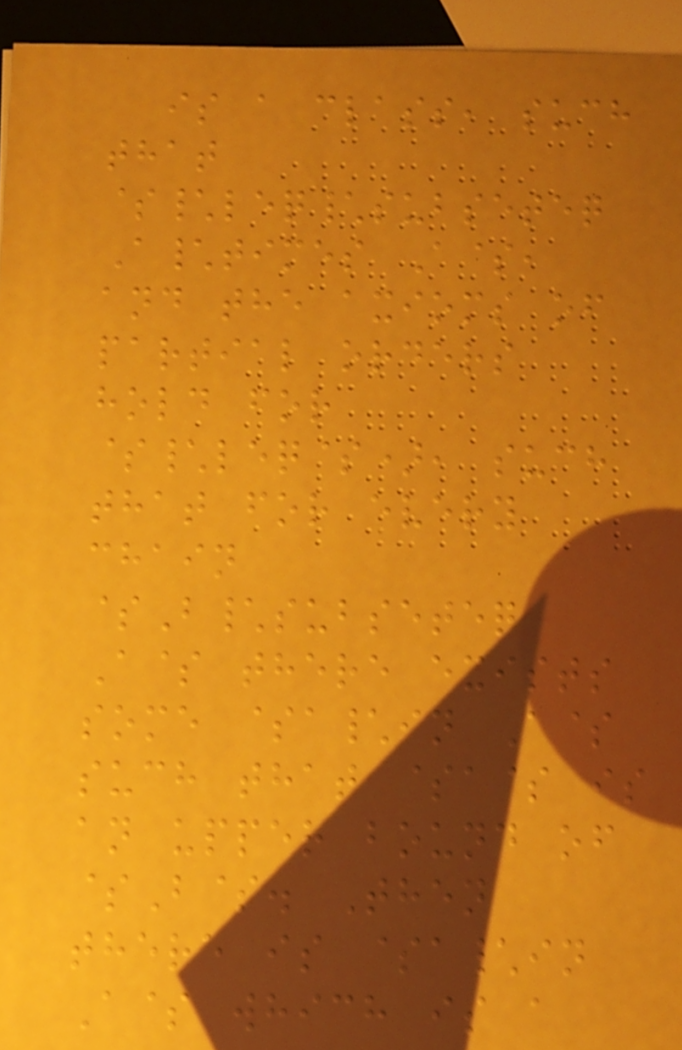is a class, such
that
$\leq\subseteq
A\times A$,
and the axioms of
partial orders
hold for
$\leq$), such
that for every
chain
$B\subseteq
A$ there exists
some $a\in A$
such that $a$ is
an upper bound of
$B$. Then
there is $a\in
A$ which is a
